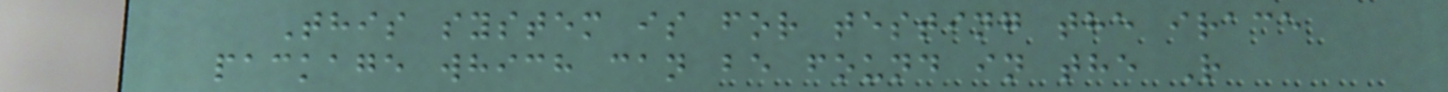This system is for testing the irace
package which can be found in the R
